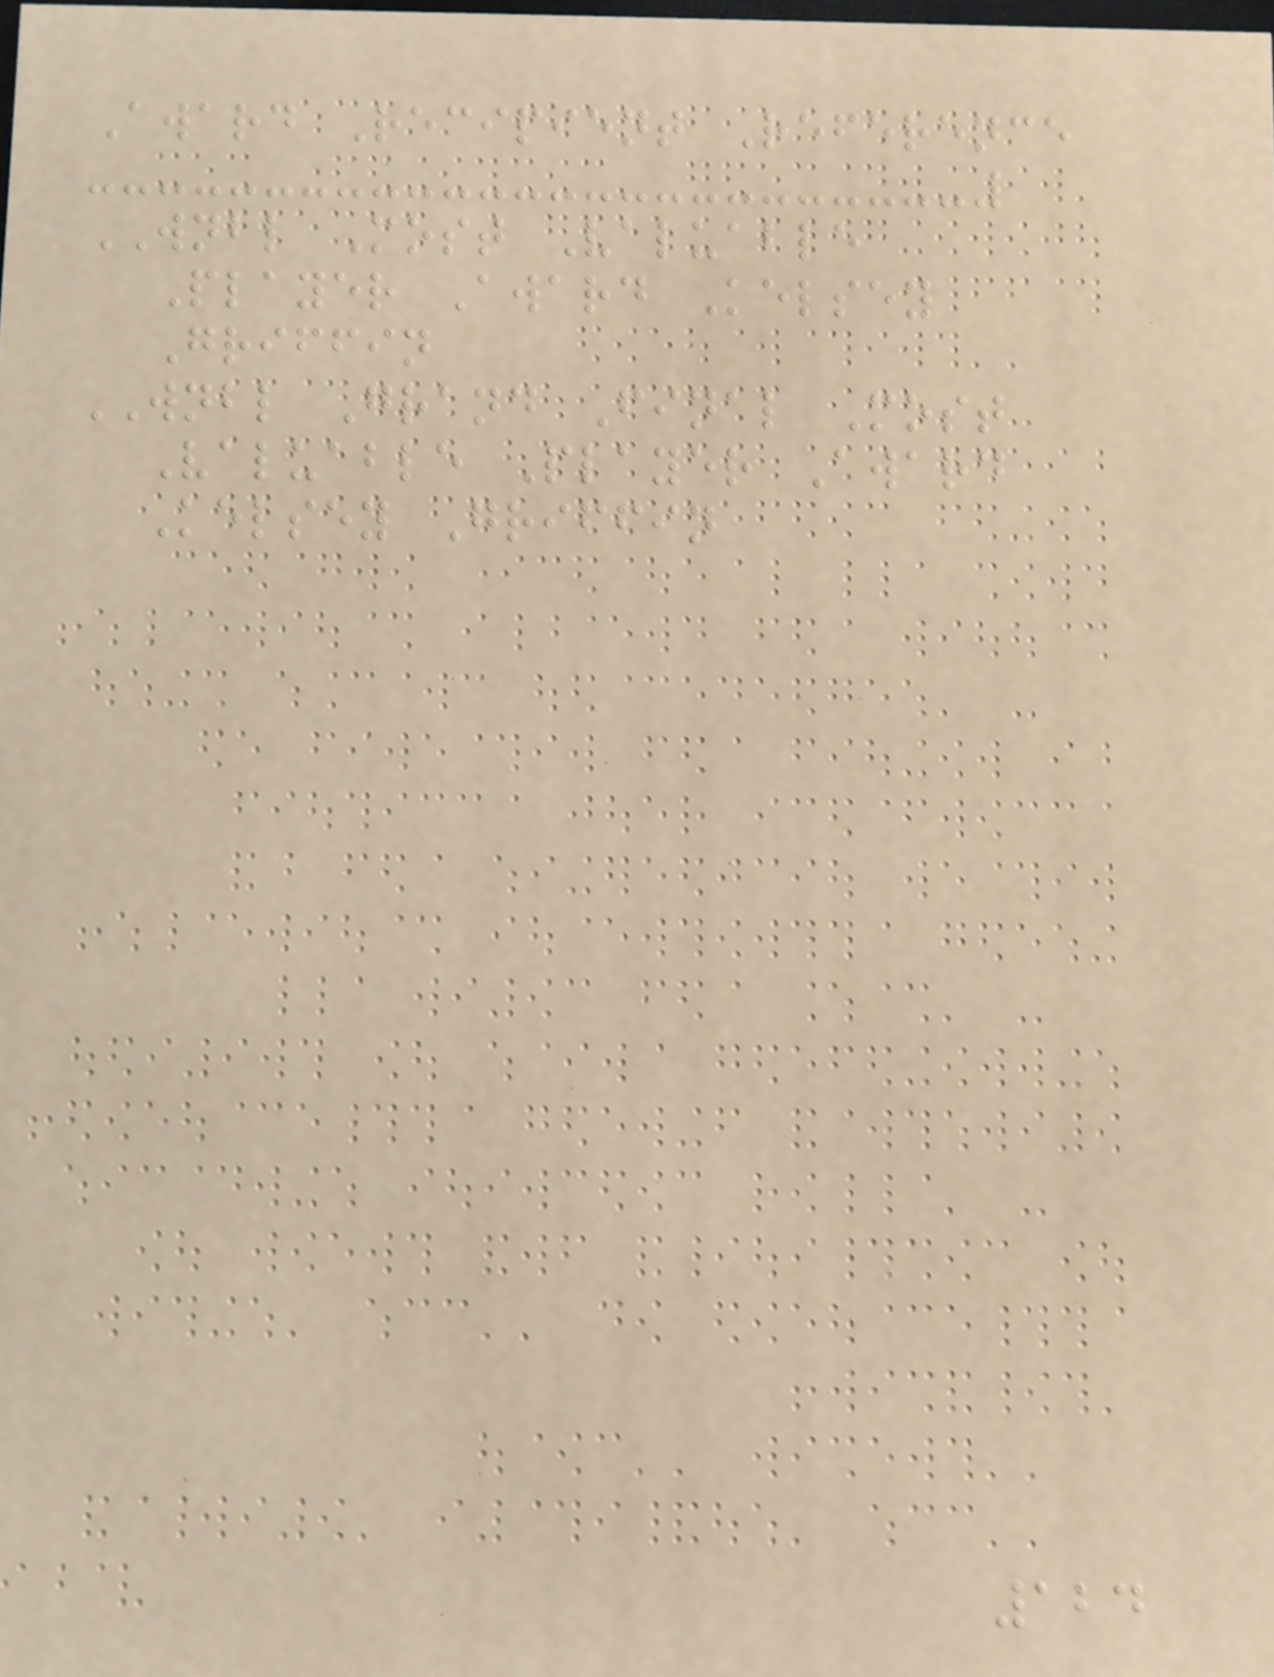Award Recipient Reference
WNBL Most Valuable
Player Award Kelsey
Griffin
WNBL Grand Final Most
Valuable Player Award
Kelsey Griffin
124
